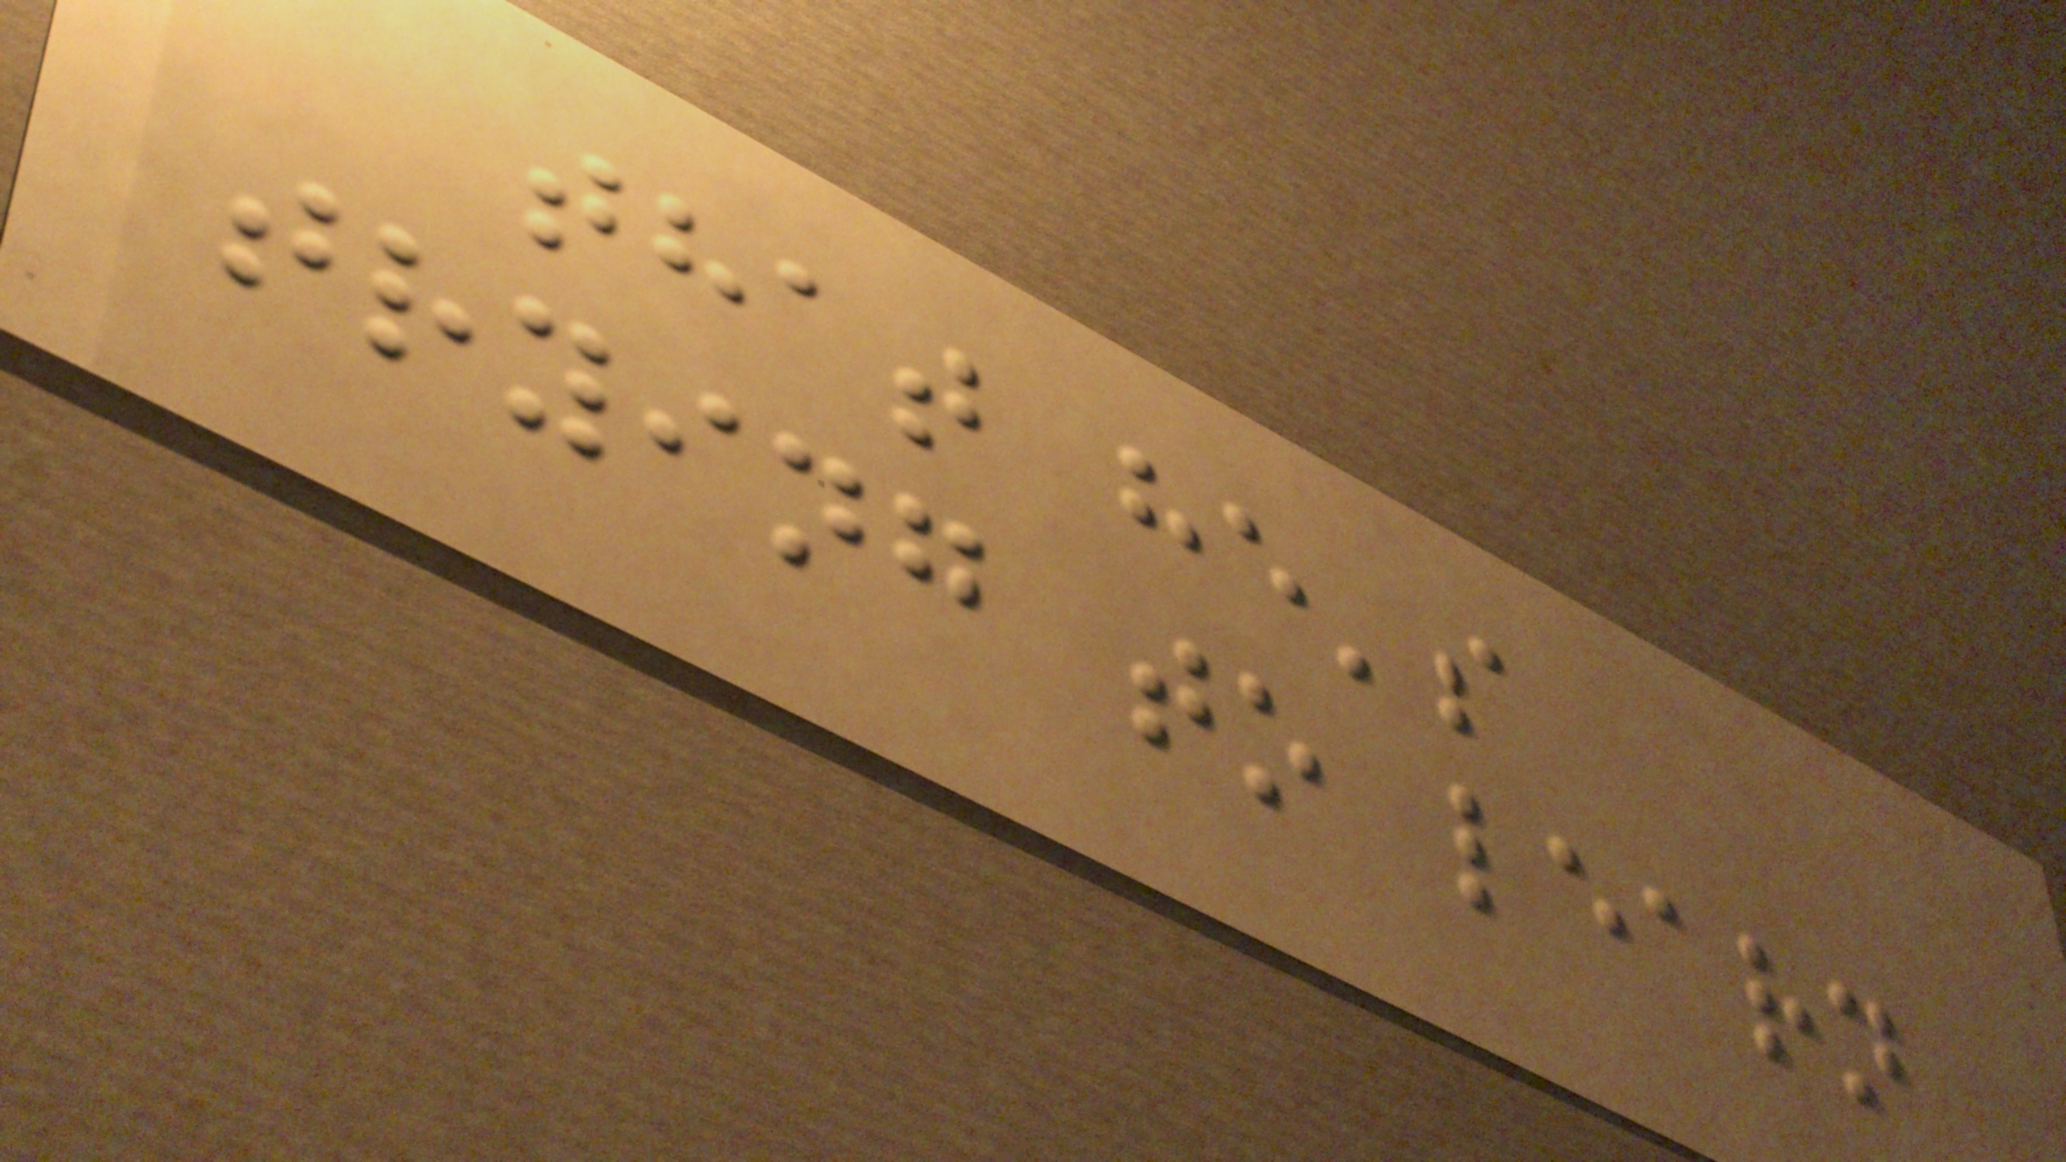that he's
trying to learn
